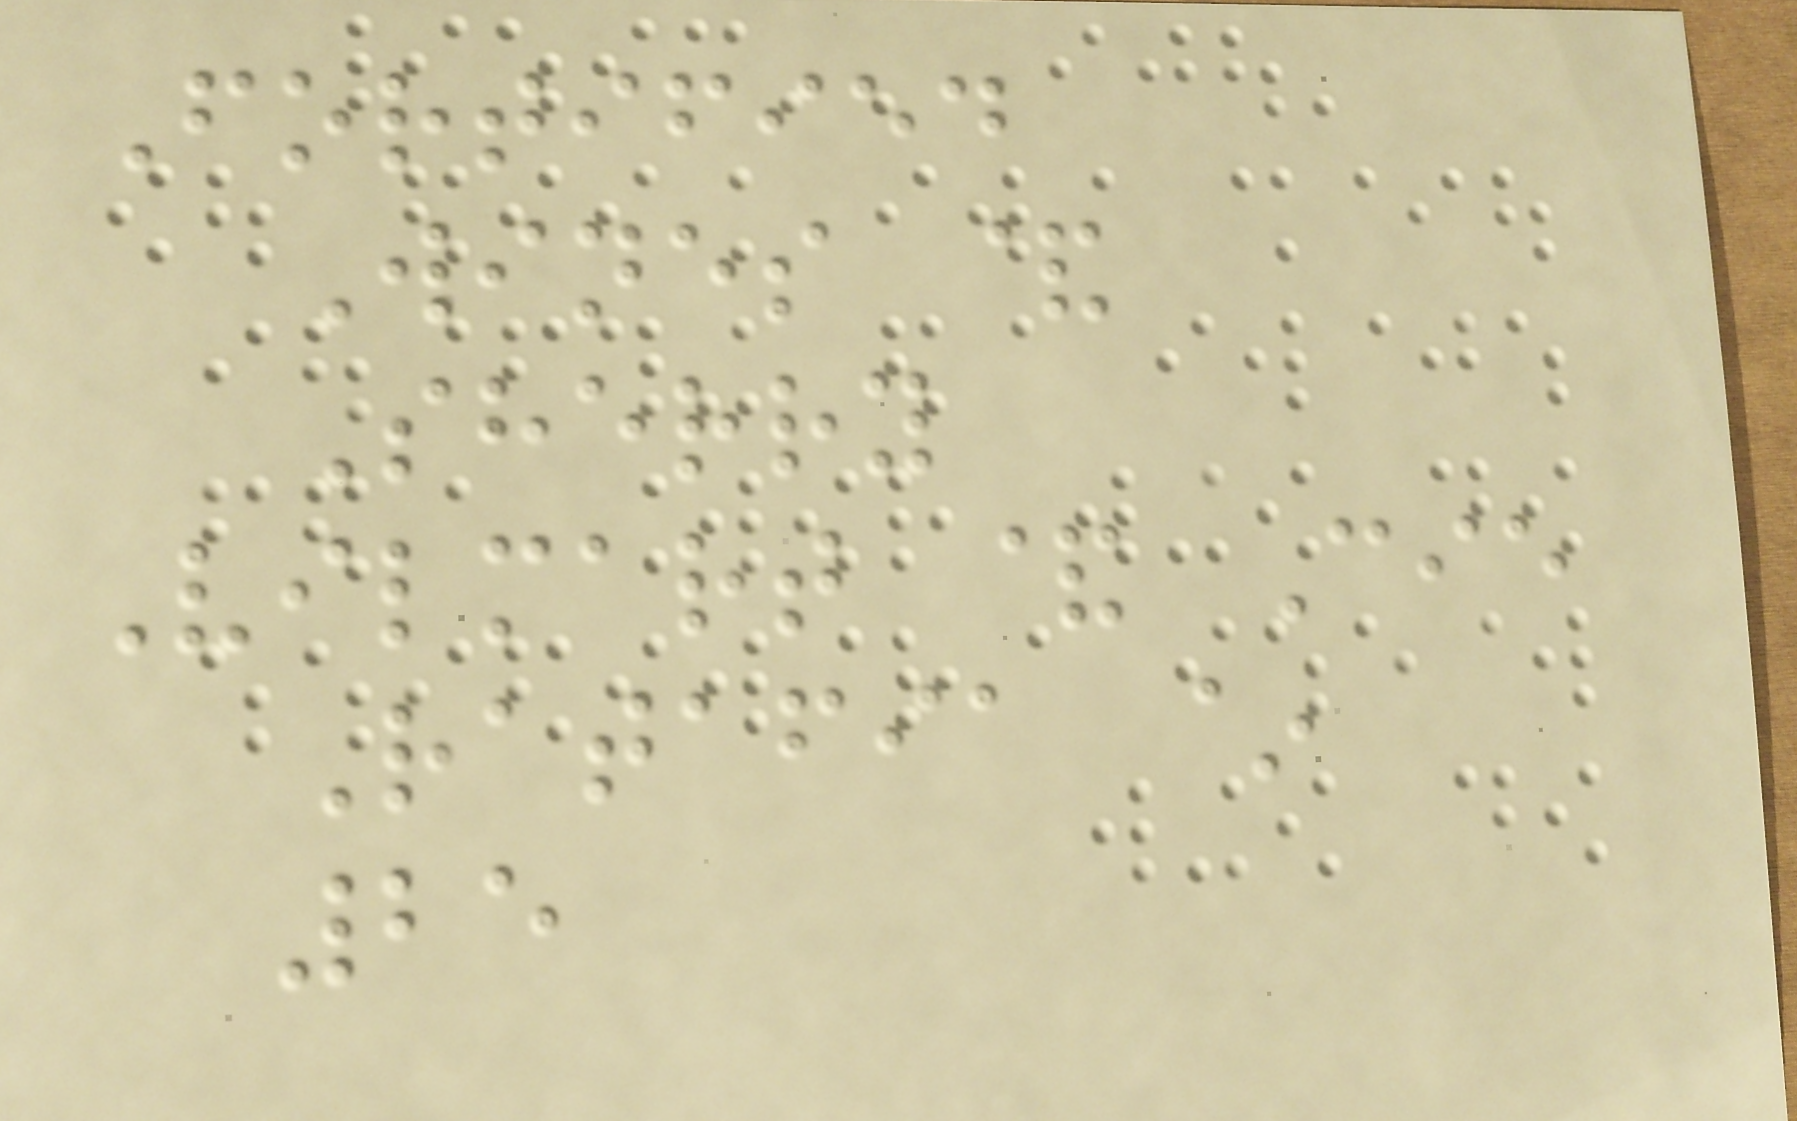Fortified
Wines &
Sherry
Vilmart & Cie
Ratafia ~
25
